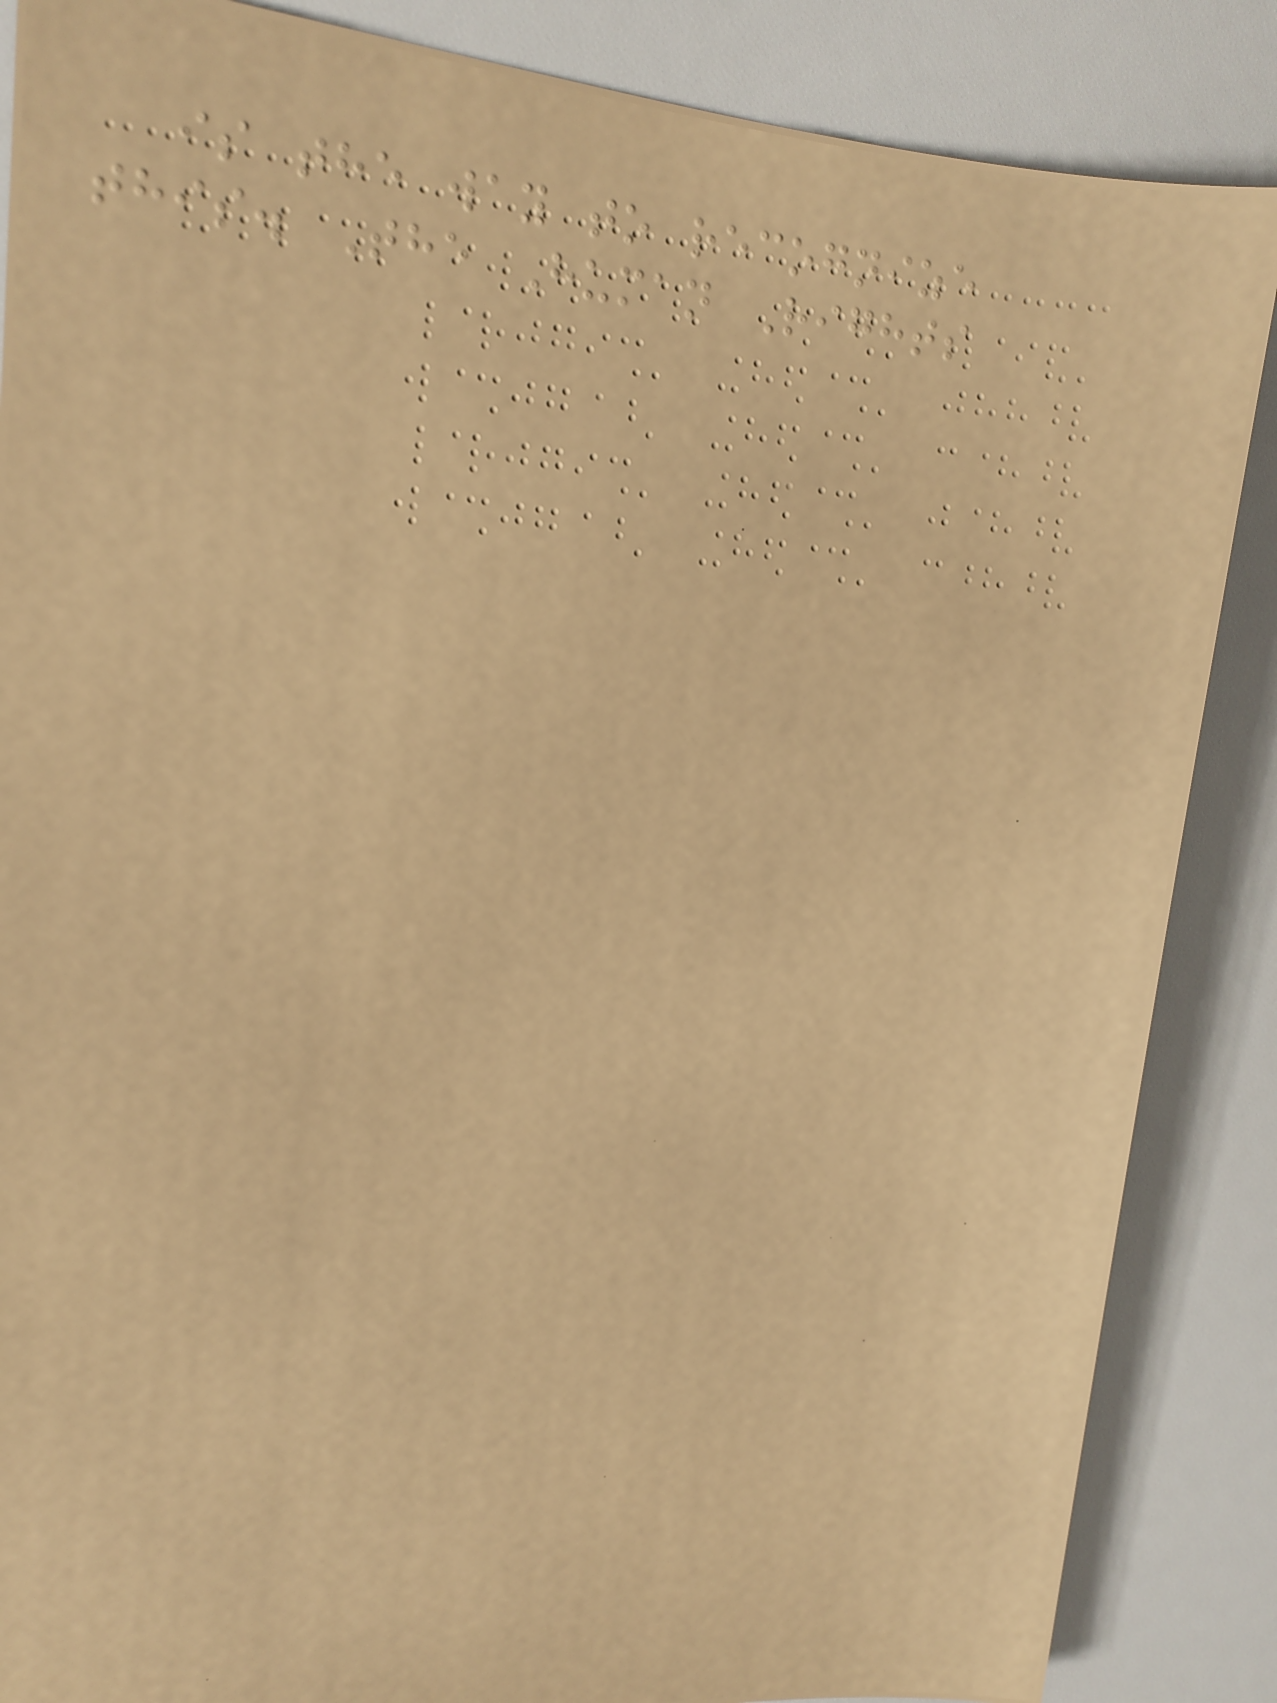is the way to recognize
this. The Human Rights
